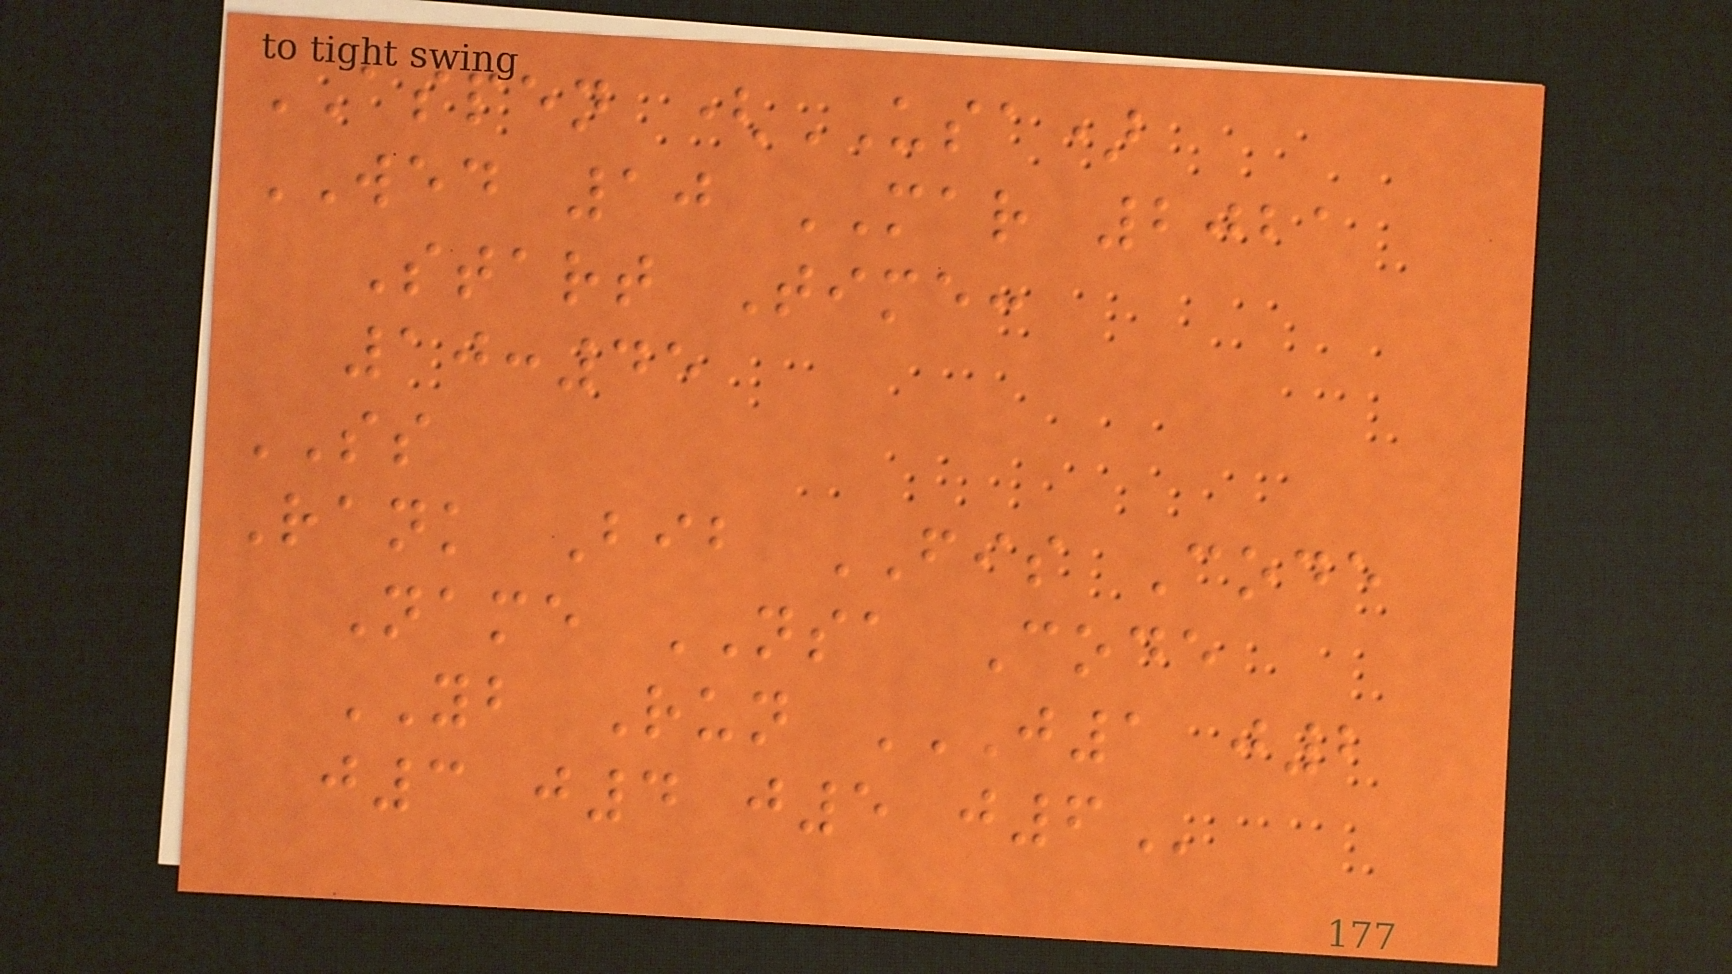ASPEN (USA)
WED 10 MAR 2021
Start Time:
10:45
SS
Rank Bib FIS Code
Name NSA Code
YB Run J1 J2
J3 J4 J5 J6
